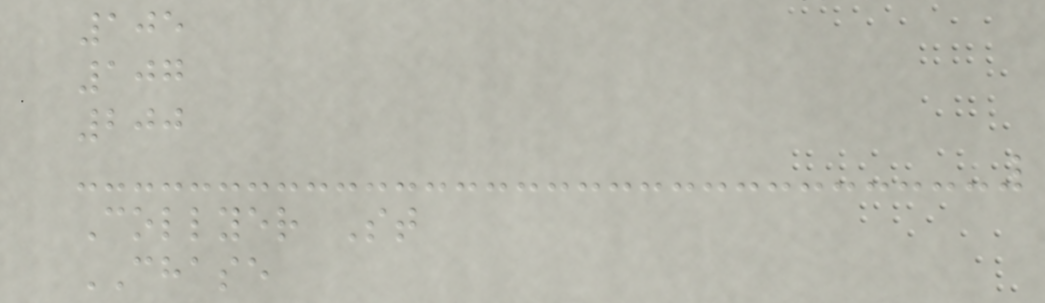105
107
200
Collyer St
CHASE
